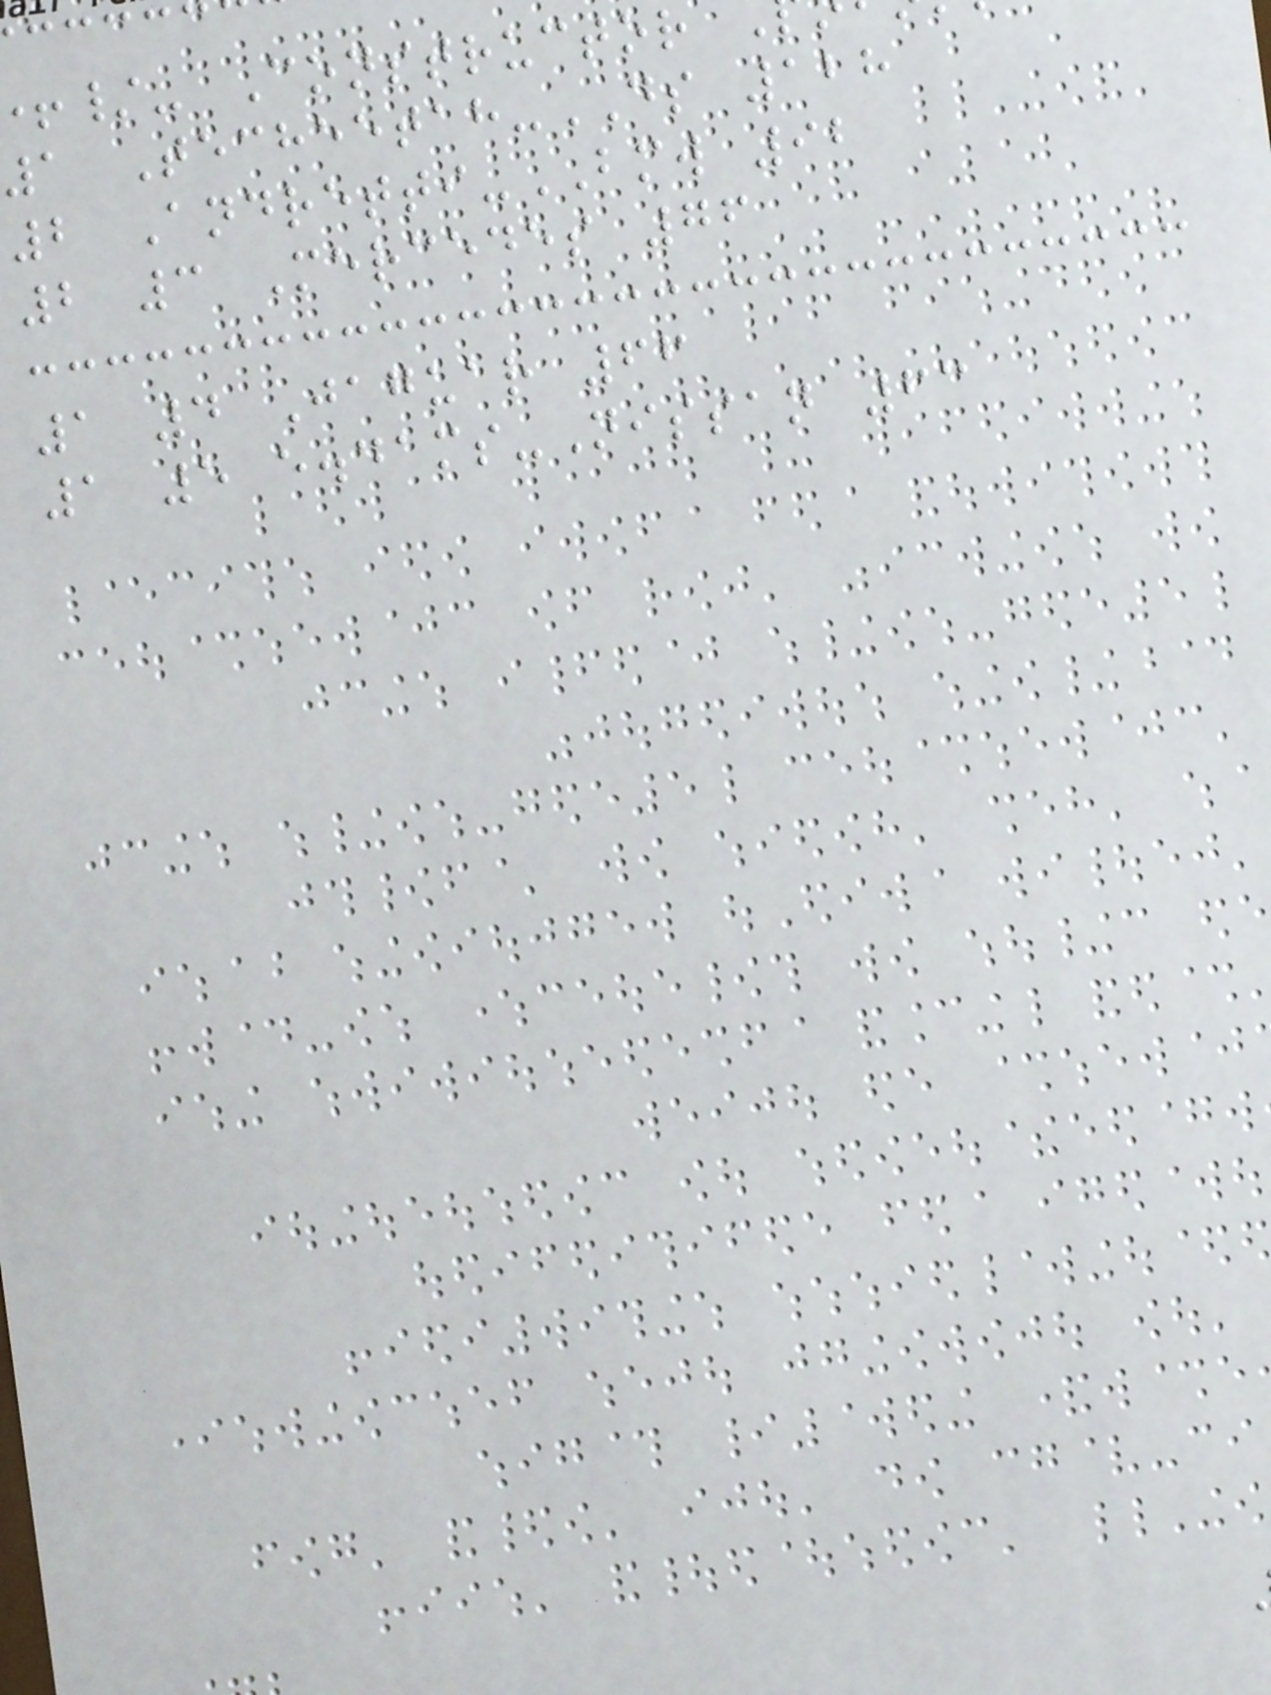/- Constructor
1 Techeetah-DS 128
2 Andretti-BMW 92
2 3 Mercedes 76
1 4 Jaguar 66
1 5 e.dams-Nissan 63
